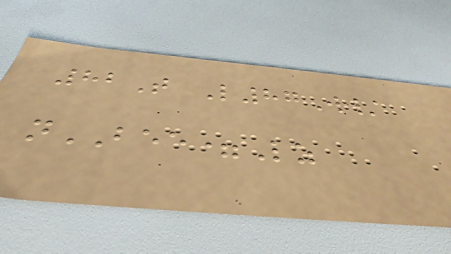82T L87W/
nBEE=Lz
